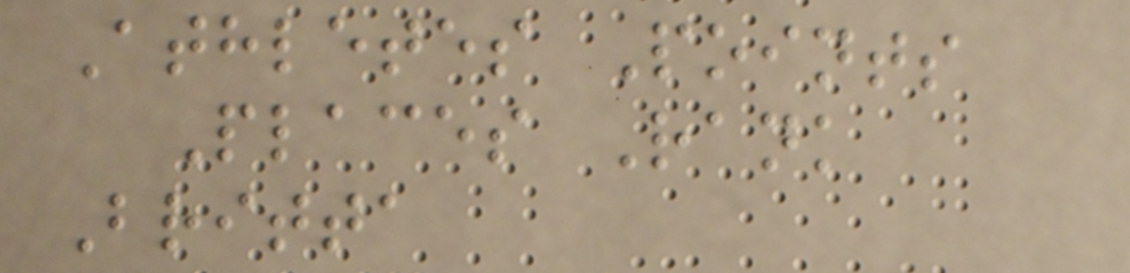Athletes Points
Places Rank
Britta
